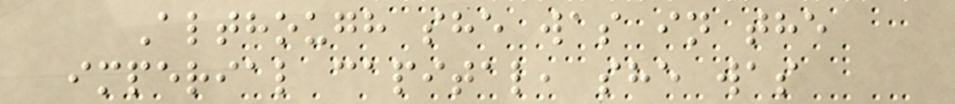Although she was in the
imperial capital, she was
